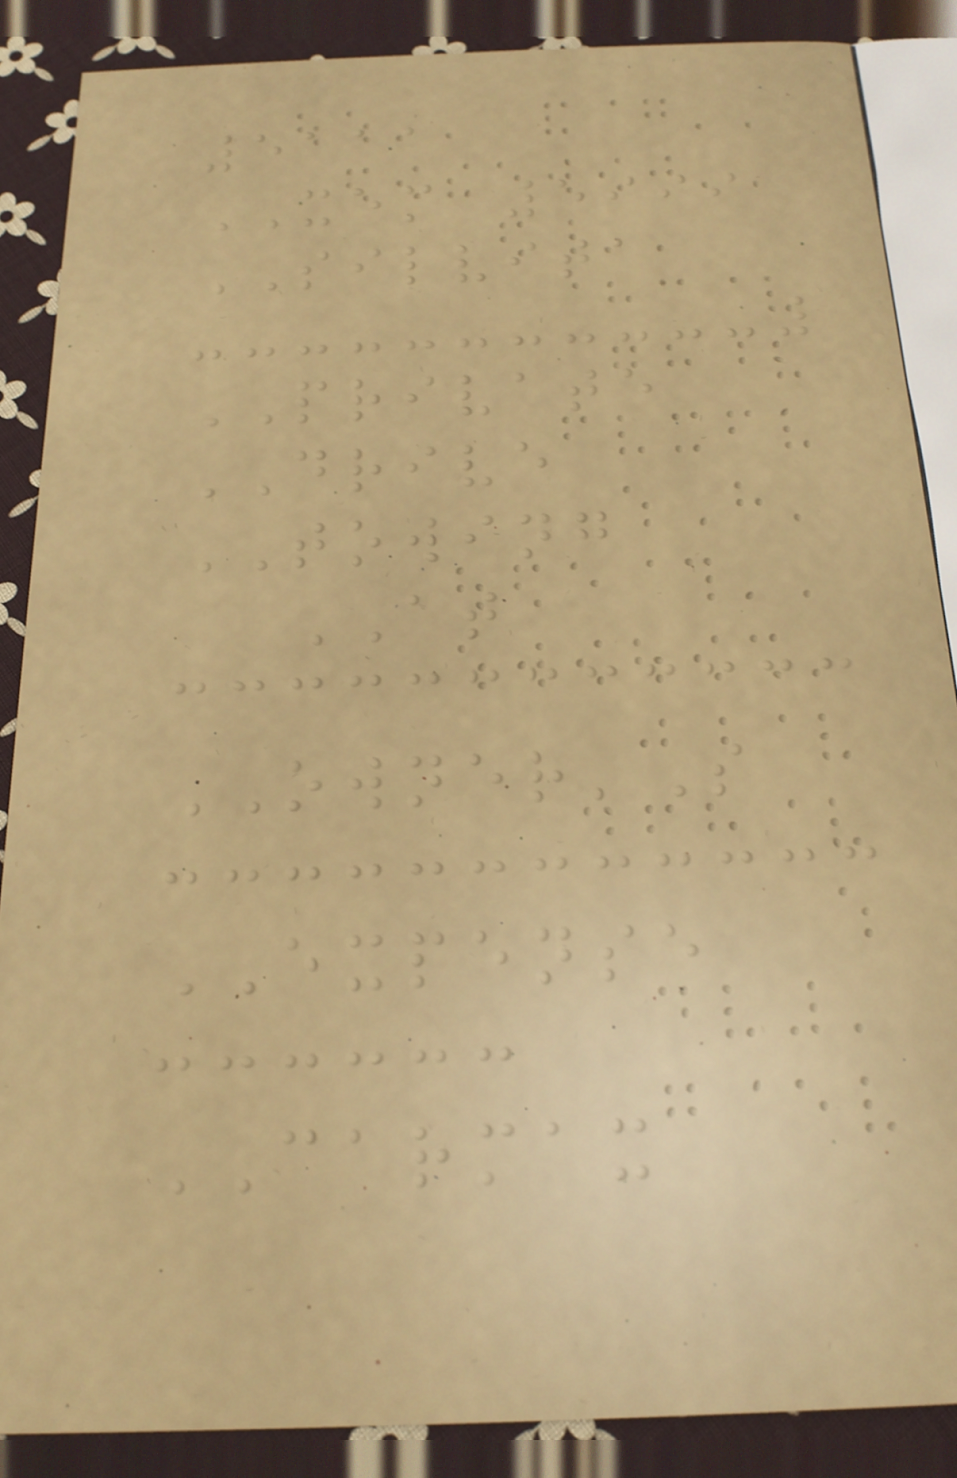5111
XEM 5999
SILVITA
PRIVATE
DRIVE
TOWING
AT
OWNER'S
EXPENSE
CARMAX
